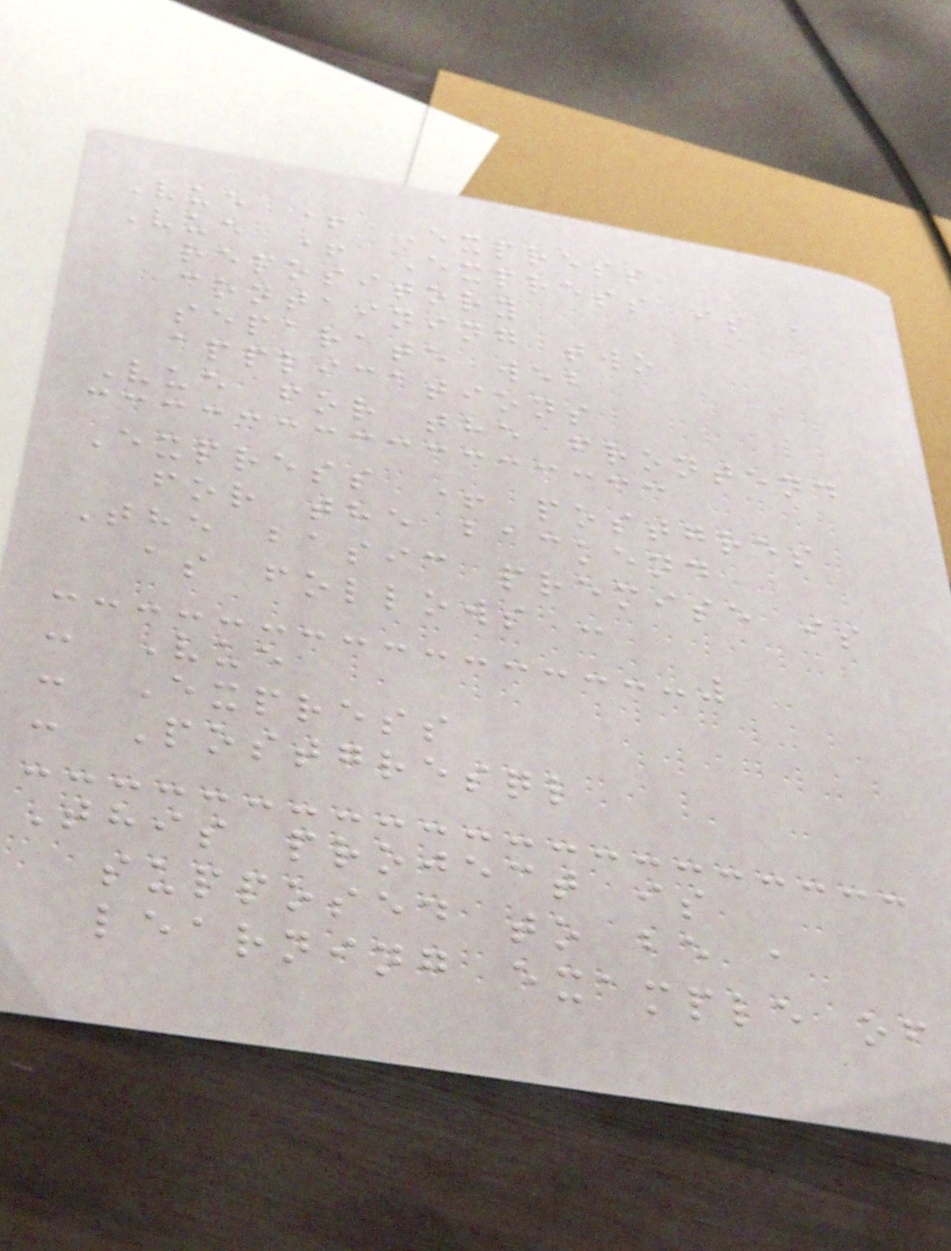Vue + Express
Vue + Express is a
repository
containing two
separate web
applications
Vue for the frontend
Express + postgres
for the backend
The basic premise is
as follows :
- Vue
- Express
- Postgresql
This project is
supposed to be a
learning example of
